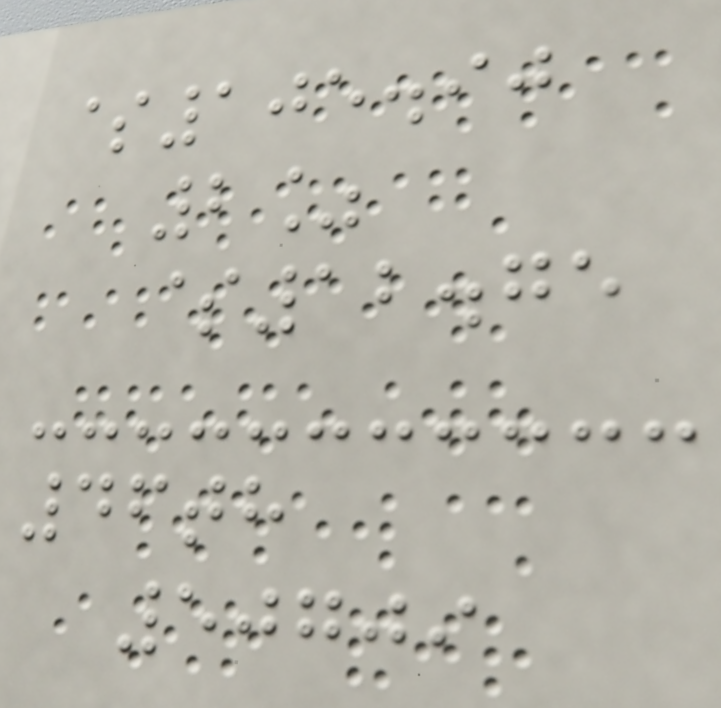$105.90
2%
$12.75
46th
50709
